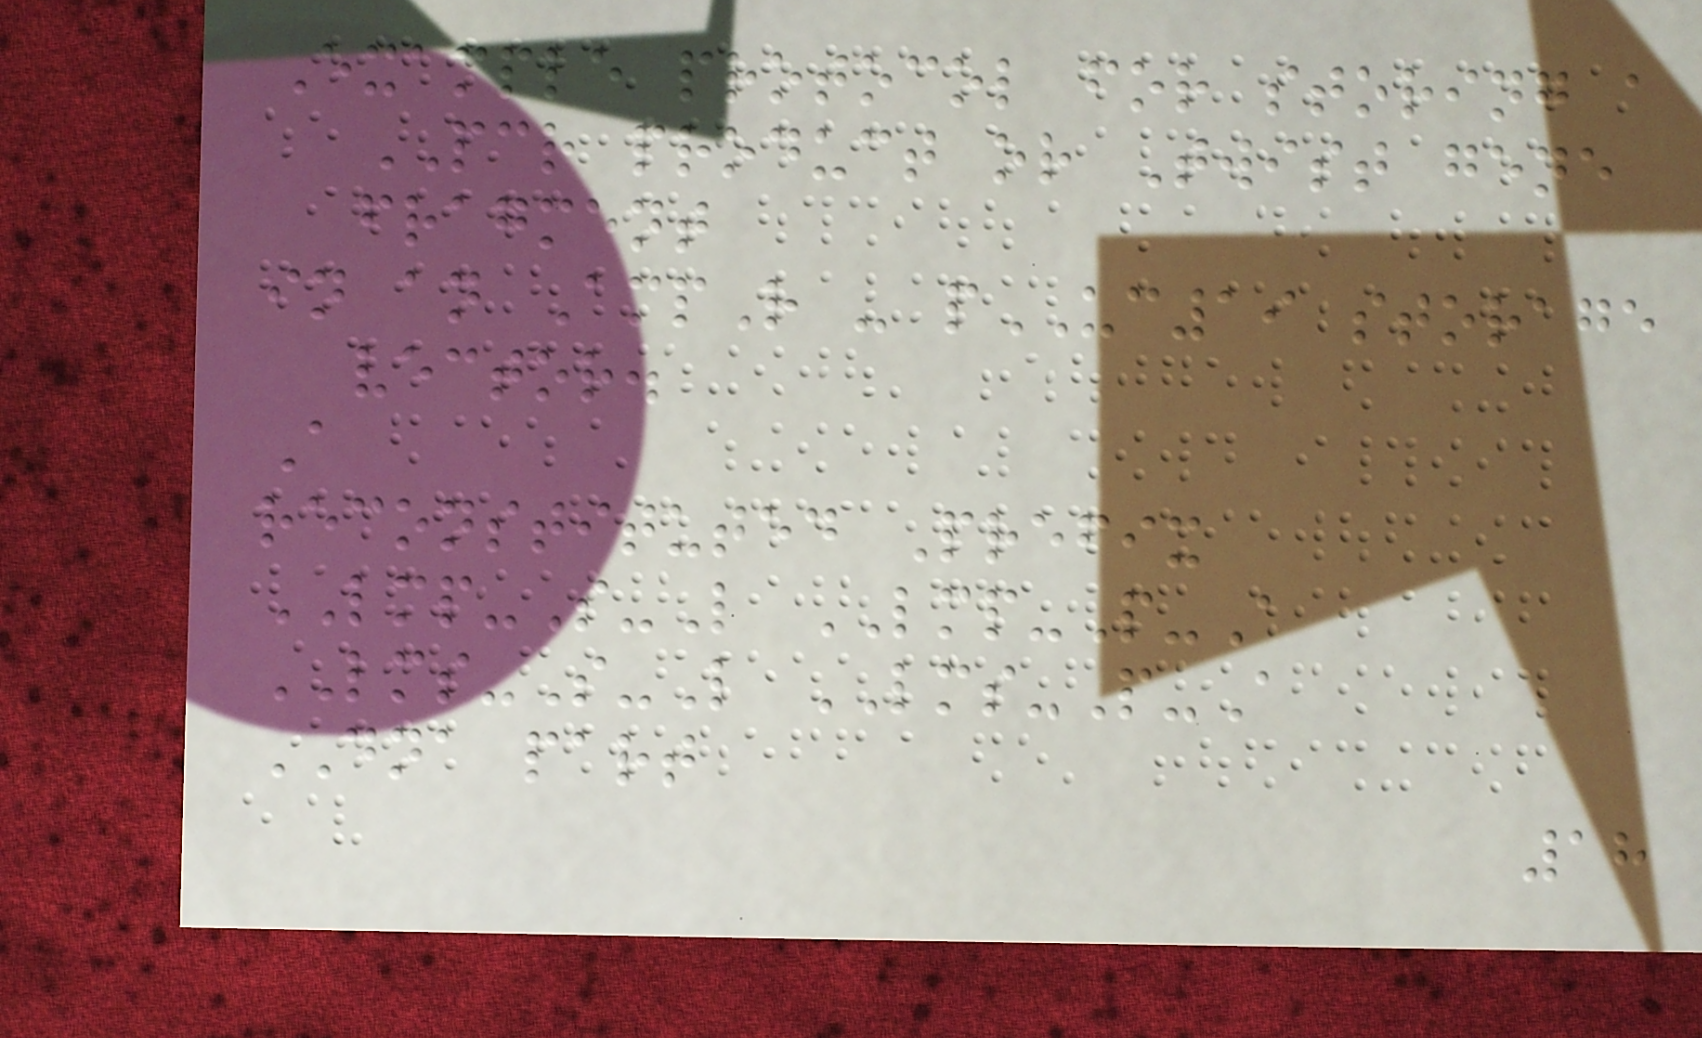Example protocol for storing a
PCR product or Twist gene
fragment
in an AmpR - pUC19 storage
vector.
A
reconstituted Prefix
LMP-S-L LMP-P-A
LMS-S-L LMS-P-A
DNA part
18
